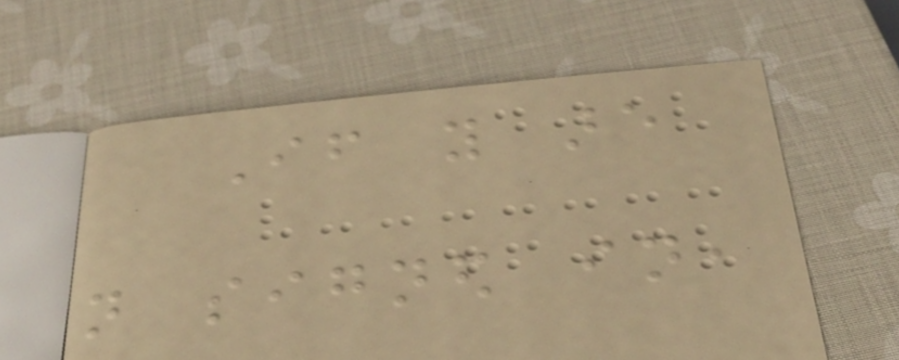If you are
not signed in,
